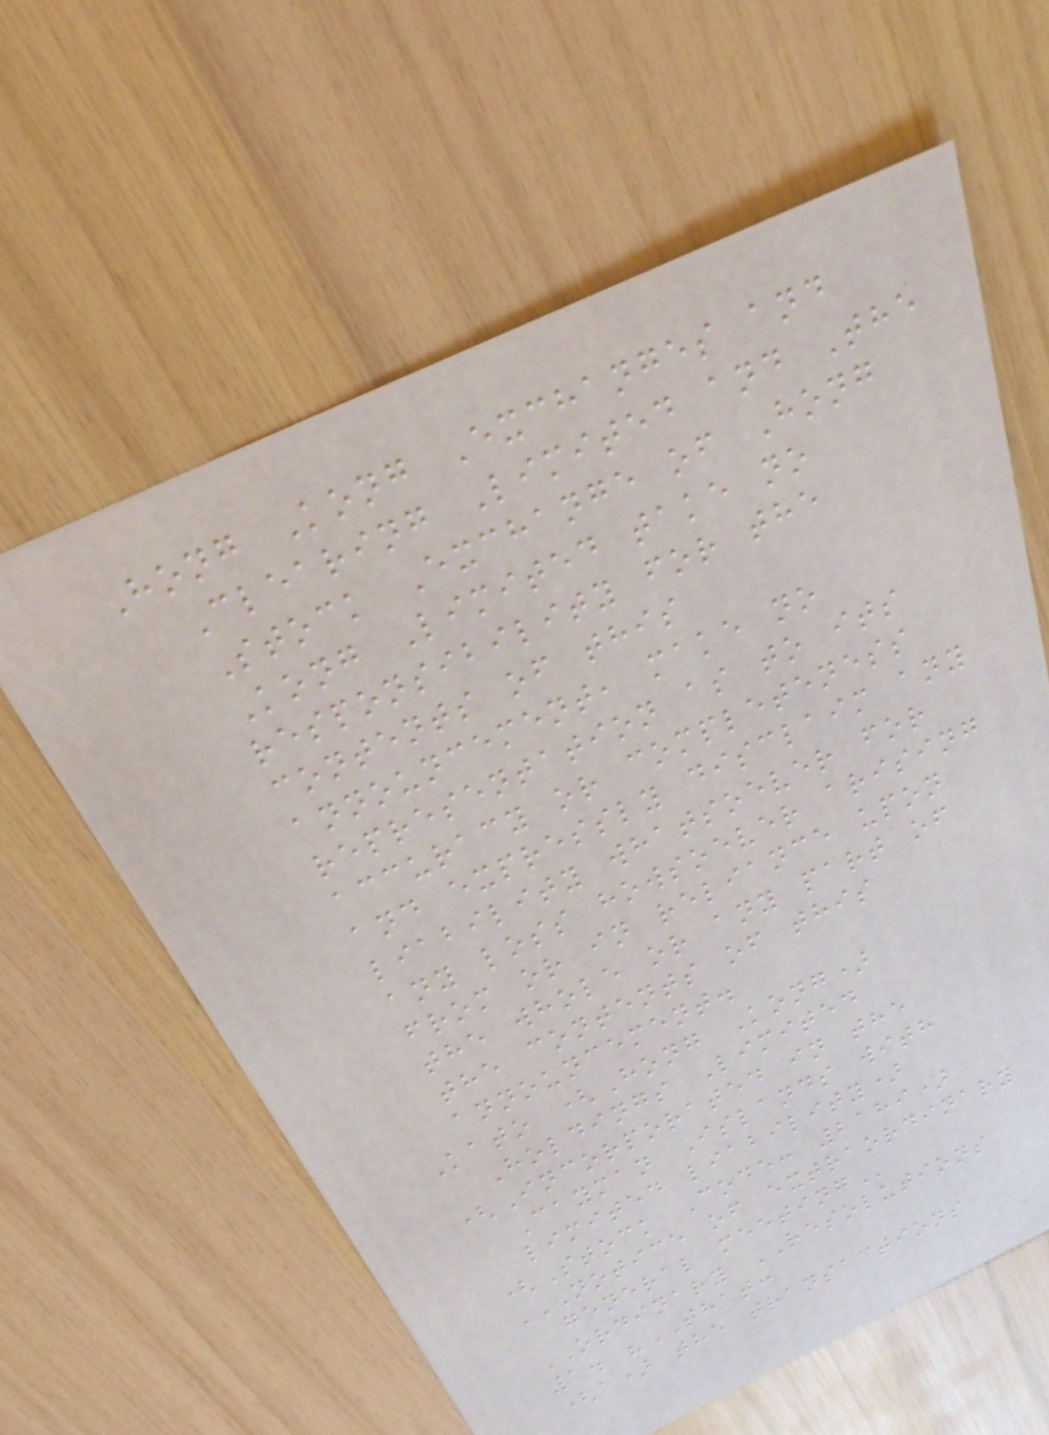Hong Kong Exchanges and
Clearing Limited and The
Stock Exchange of Hong
Kong Limited take no
responsibility for the
contents of this
announcement, make no
representation as to its
accuracy or completeness
and expressly disclaim any
liability whatsoever for
any loss howsoever arising
from or in reliance upon
the whole or any part of
the contents of this
announcement.
Kato (Hong Kong)
Holdings Limited
(Incorporated in the
Cayman Islands with
limited liability)
(Stock Code: 2189)
NOTICE OF EXTRAORDINARY
GENERAL MEETING
ORDINARY RESOLUTIONS
1. "THAT:
(a) the transactions
